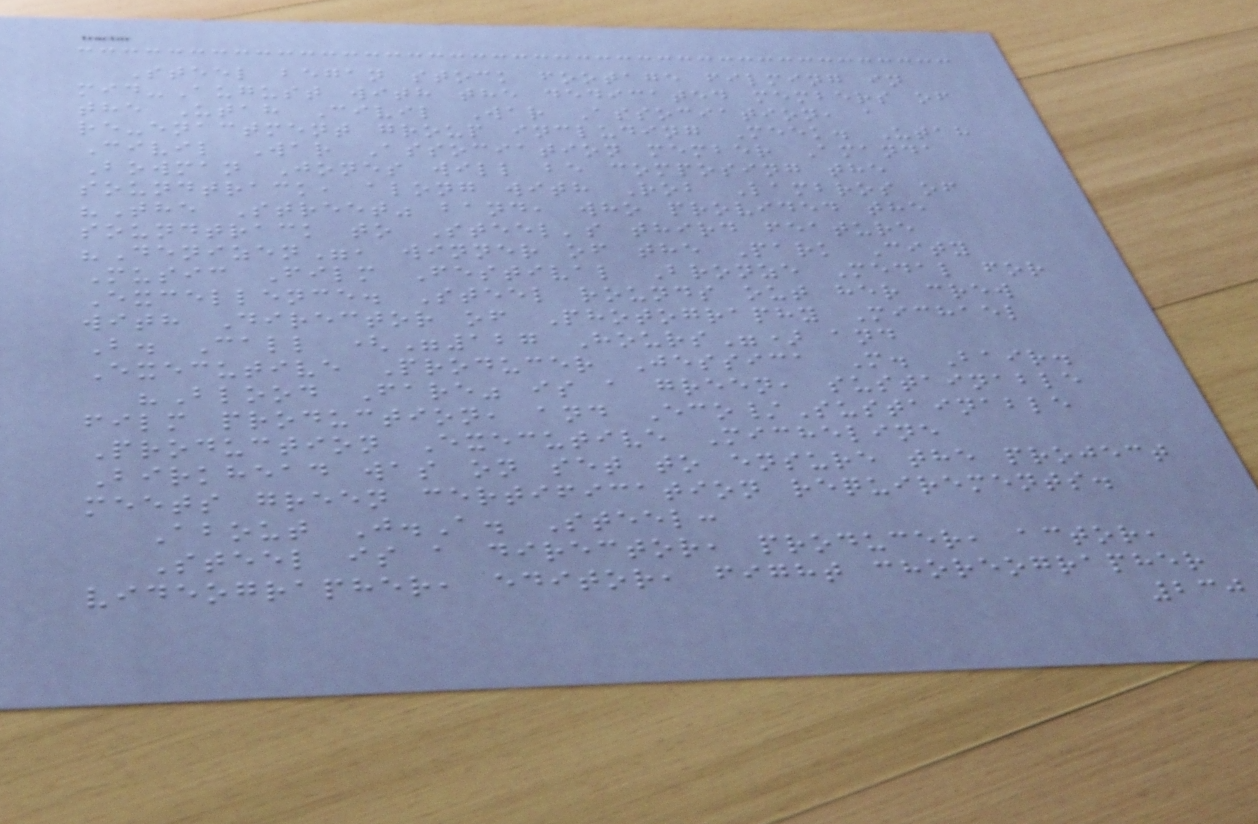Steel began stock footage filming in
mid-August with the dedicated members of
the Utah Civil War Association, a
re-enactment group including Meek. Utah
Civil War Association member Amanda
Bowman Jones will be composing the
soundtrack, along with Rob Lambros of
"The Street" band, who provided the
soundtrack to Steel's third feature
"Denizen", winner of the Park City
Music Film Festival Bronze Medal for
Excellence. Steel rounds out her crew
with Director of Photography Michael
B. Call ("127 Hours") and
Executive Producer Jessica M. Bair.
"Blood Fare" is a green, sustainable
film production, and Eco/Sustainable
Production Executive Micheline
Birkhead was on set to ensure the project
meets green certification requirements.
About J.A. Steel:
Steel is a director, producer, actor,
videographer, editor, fight choreographer
230
